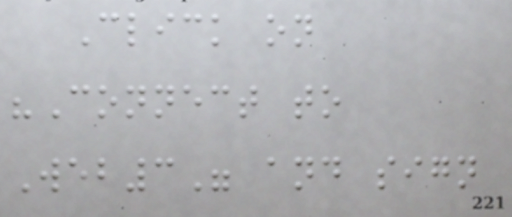Click on
"Connect to
Web3" and sign
